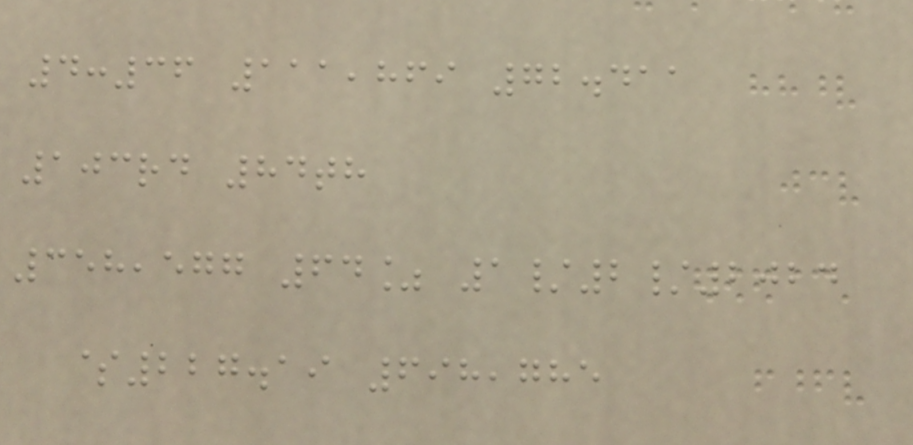4:36 111,869 72.411
103rd 84th
358,577 64% 1/2/2024
$227.19 698,785
